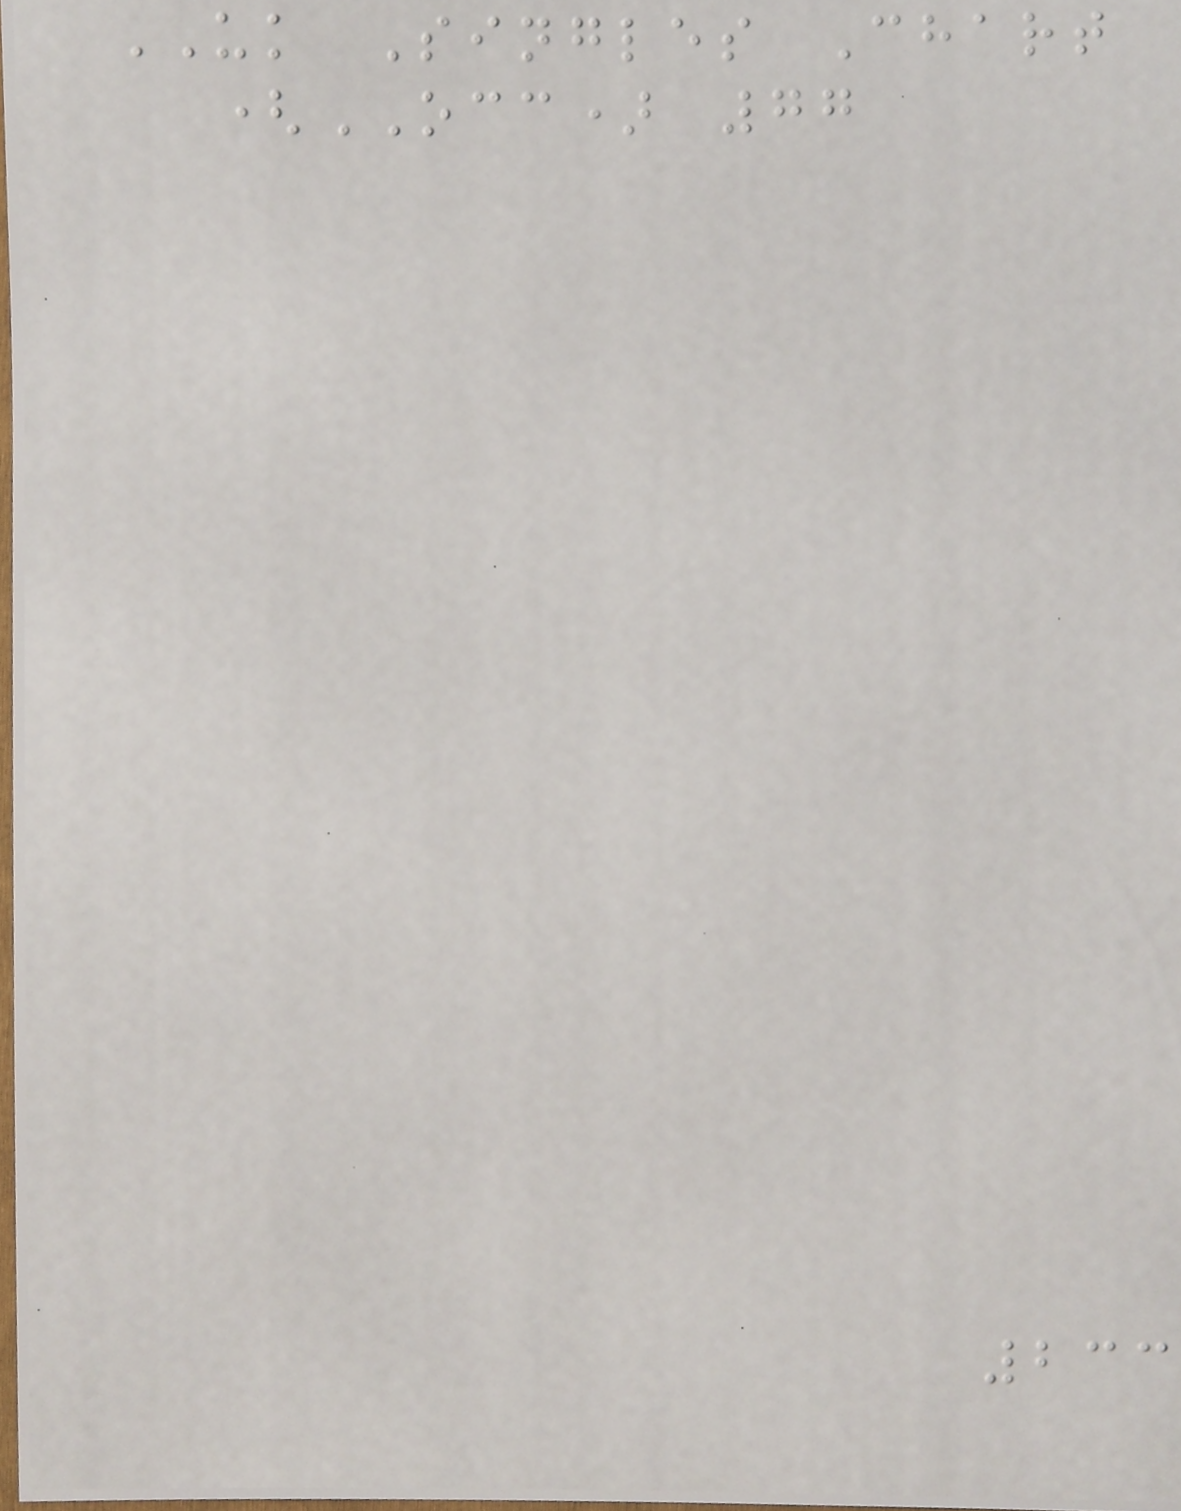UK Singles Chart
(OCC) 77
233
